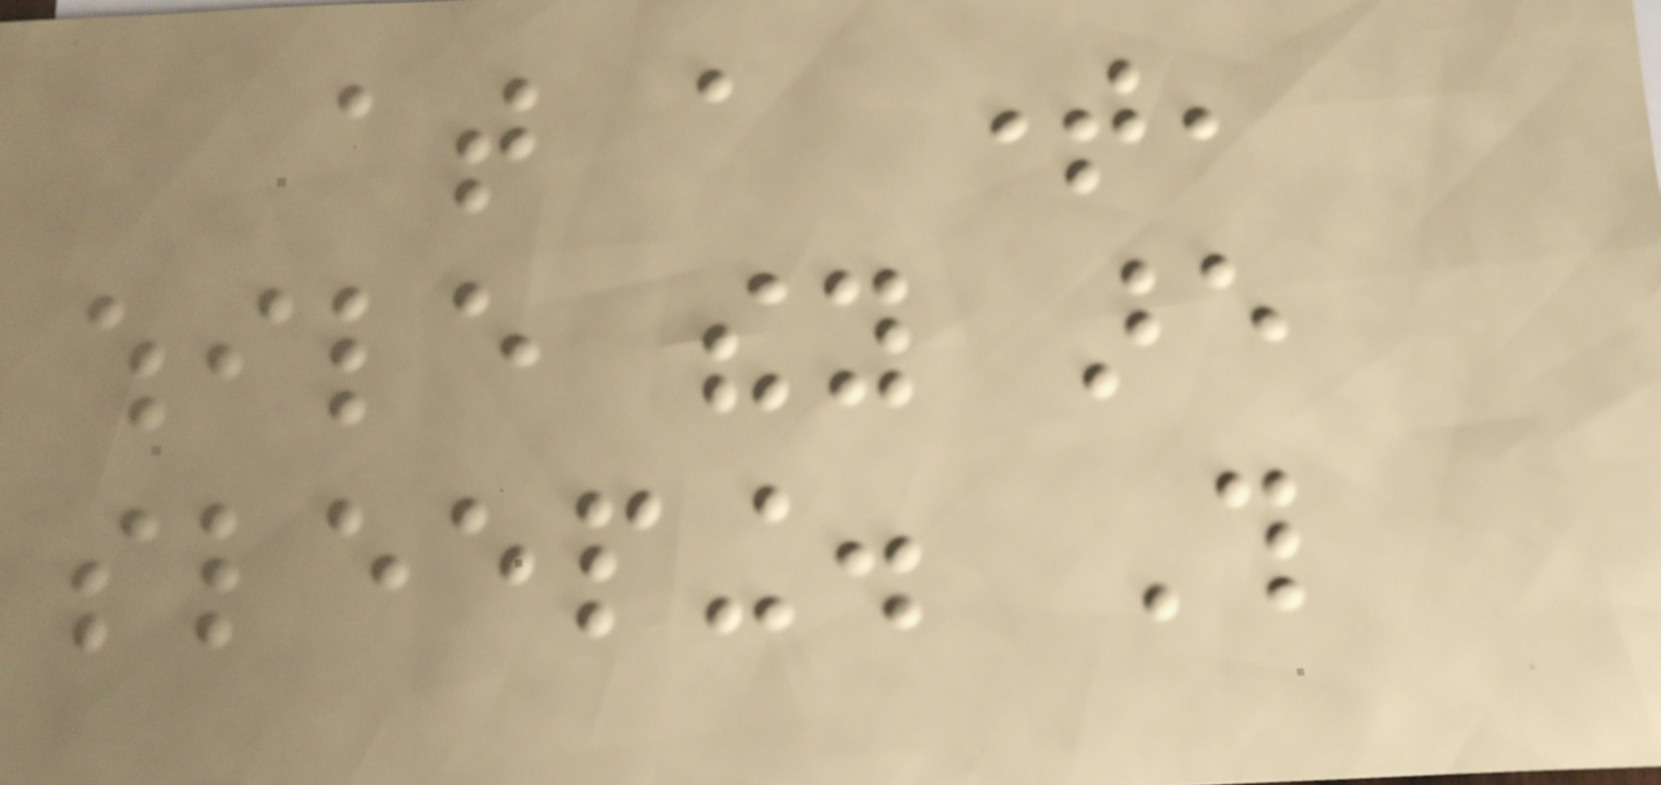at a time,
while they are
sleeping. This
